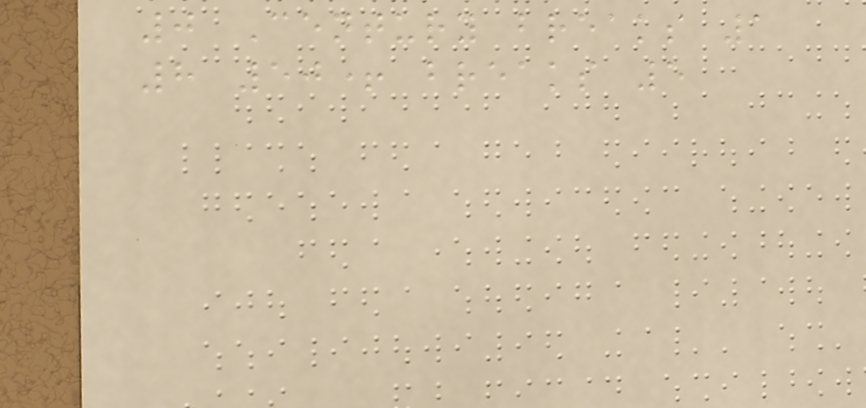0 Century breaks 1
8 50+ breaks 5
